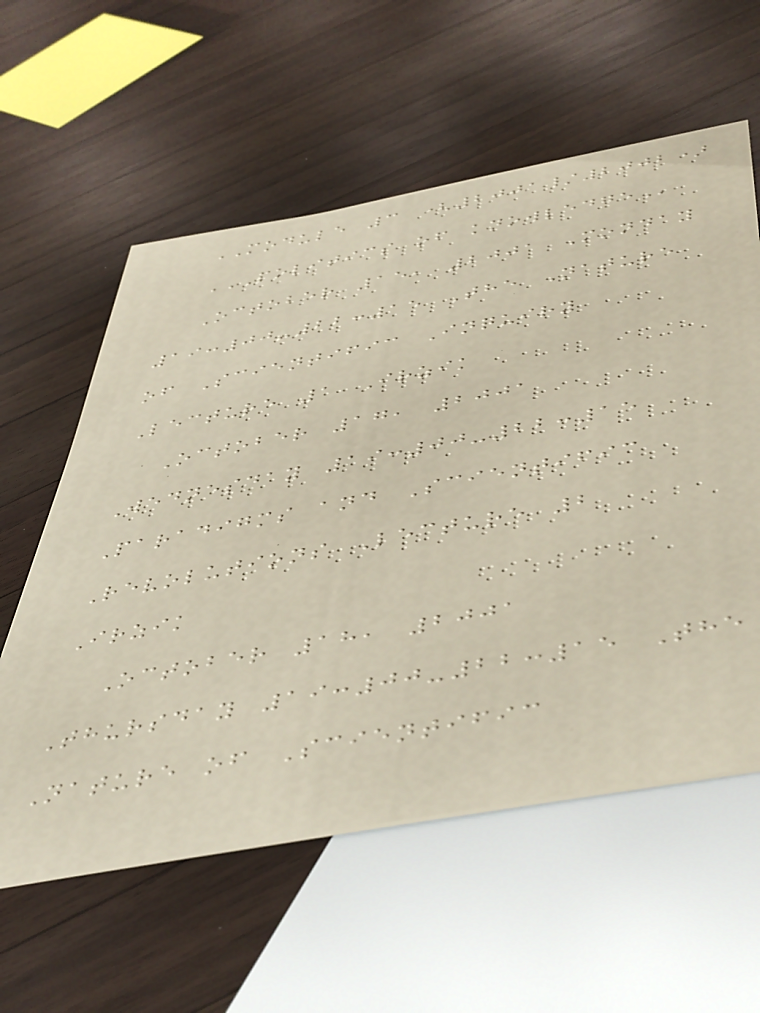MODULE 3 (2001/2002)
POLITICS OF KNOWLEDGE
October 15, 2001 Monday
19:00-22:15 The Nature
of Scientific Inquiry
Lecture 1 Irzik
October 17, 2001
Wednesday 19:00-22:15
Paradigms and Scientific
Revolutions Lecture 2
Irzik
October 18, 2001
Thursday 19:00-22:15 The
Nature of Scientific
